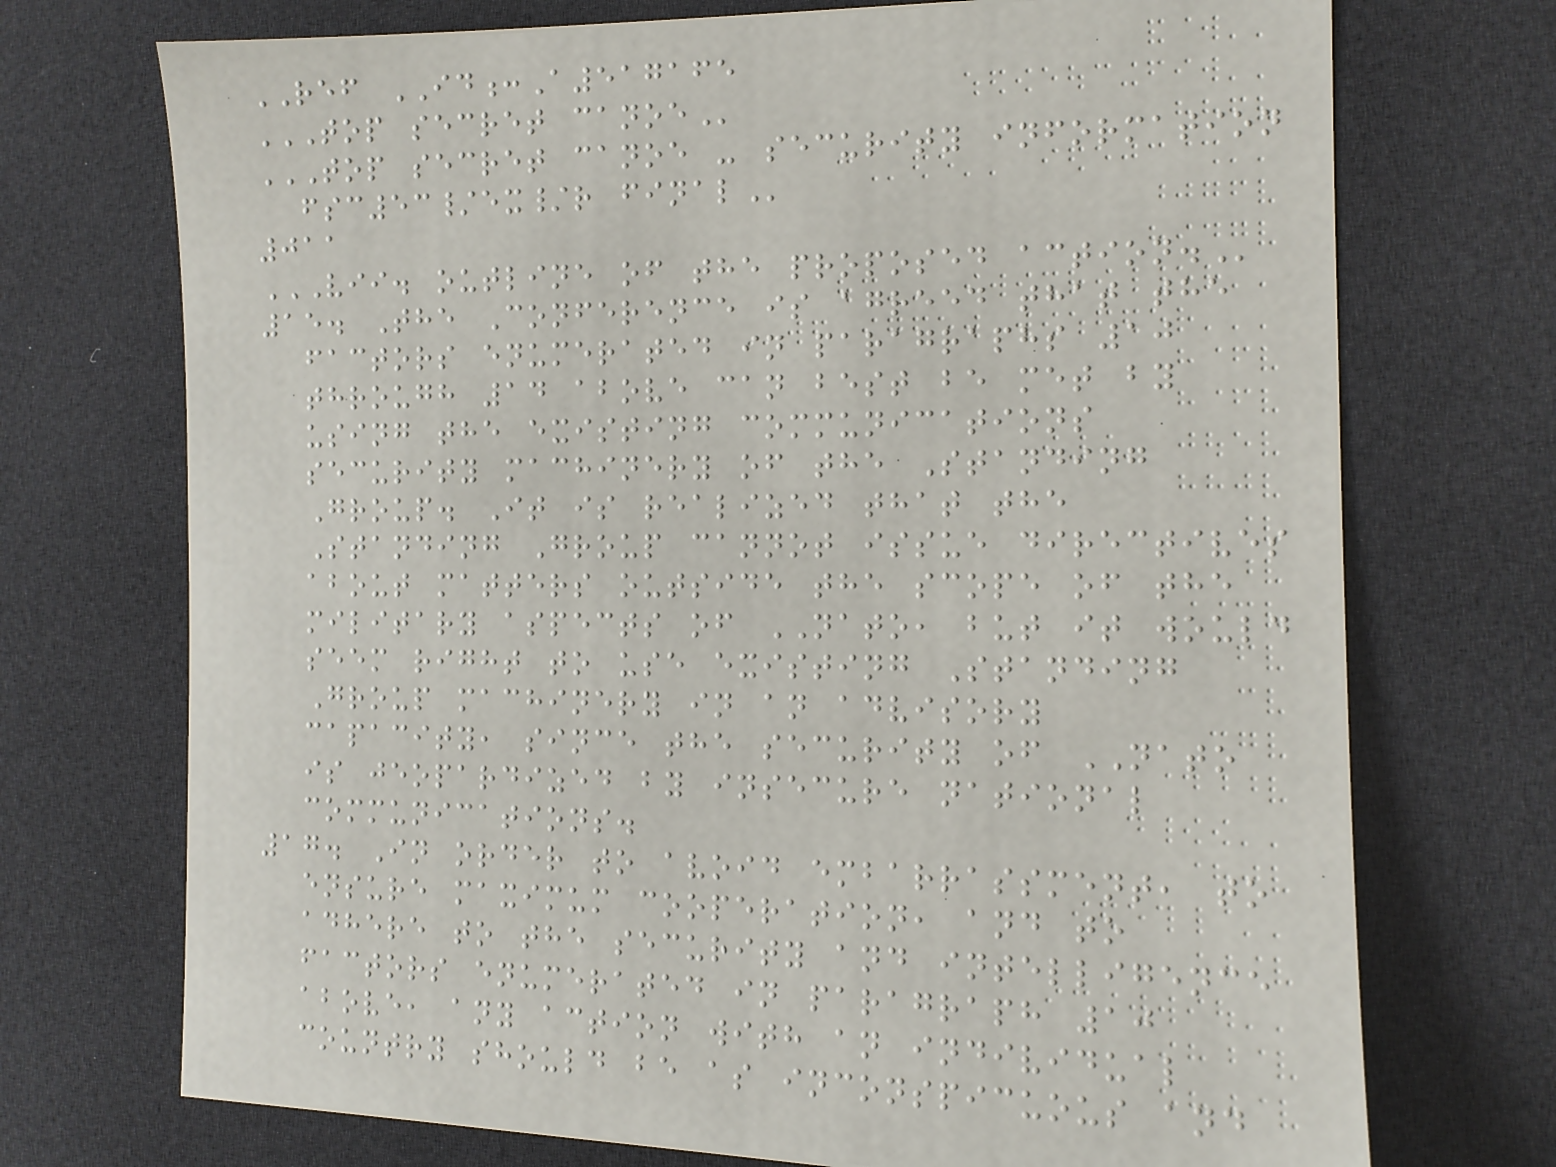REF ID:A517165
TOP SECRET CANOE
TOP SECRET CANOE - SECURITY INFORMATION
FSC53/EX/R FINAL
011
VII. OUTLINE OF THE PROPOSED ACTION.
15. The Conference is agreed that the
factors enumerated in paragraphs 10
through 14 above can best be met by
using the existing communications
security machinery of the Standing
Group. It is realized that the
Standing Group cannot issue directives
about matters outside the scope of the
military aspects of NATO, but it would
seem right to use existing Standing
Group machinery in an advisory
capacity, since the security of NATO
is jeopardized by insecure national
communications.
17. In order to avoid embarrassment, to
ensure maximum cooperation, and to
adhere to the security and intelligence
factors enumerated in paragraph 10
above, any action with an individual
country should be as inconspicuous and
